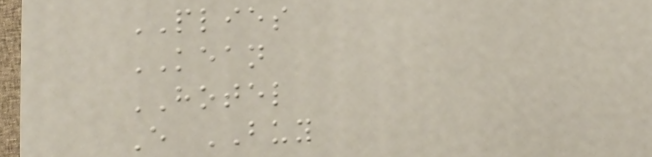PLIES
KEAN
HOTEL
E BUY
